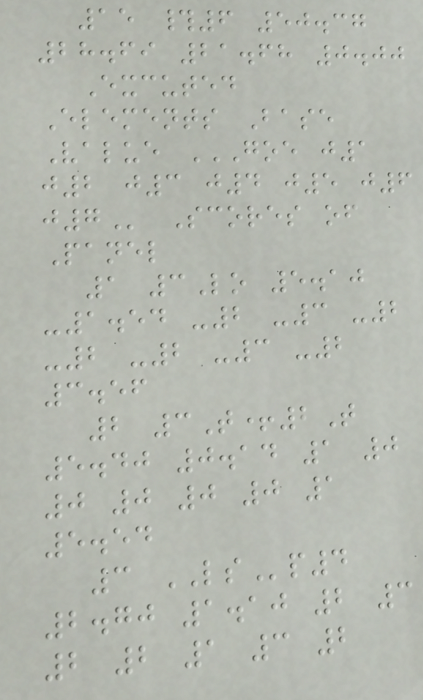15 #6 50.37
28.69 21.68 0.00
Excuted
Elements Base
Value GOE J1
J2 J3 J4 J5 J6
J7 Scores of
Panel
1 3Lo 5.10
-1.54 -2 -3 -2
-2 -2 -3 -2
3.56
2 3T+2T
5.40 0.14 1 0
0 0 0 0 1
5.54
3 LSp4
2.70 1.10 2 3
2 2 1 3 2
